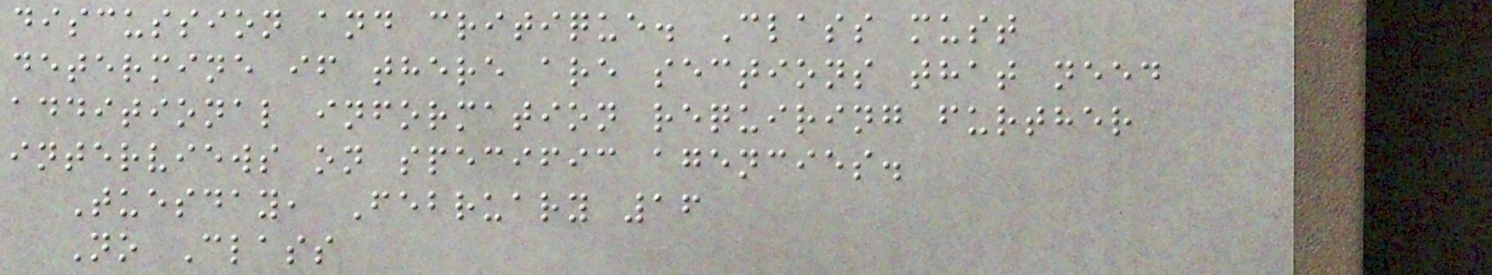discussion and critique. Class must
determine if there are sections that need
additional information requiring further
interviews on specific agencies.
Tuesday, February 16
No Class
